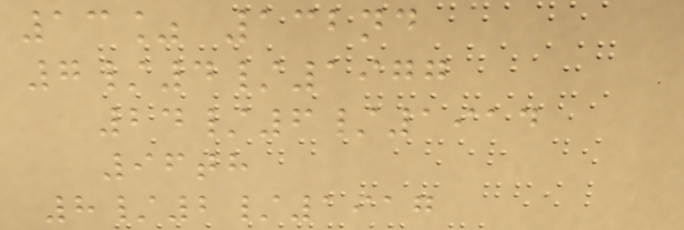13% 132nd
7/4/1977
24/6/1914
96th
8/2/1917
